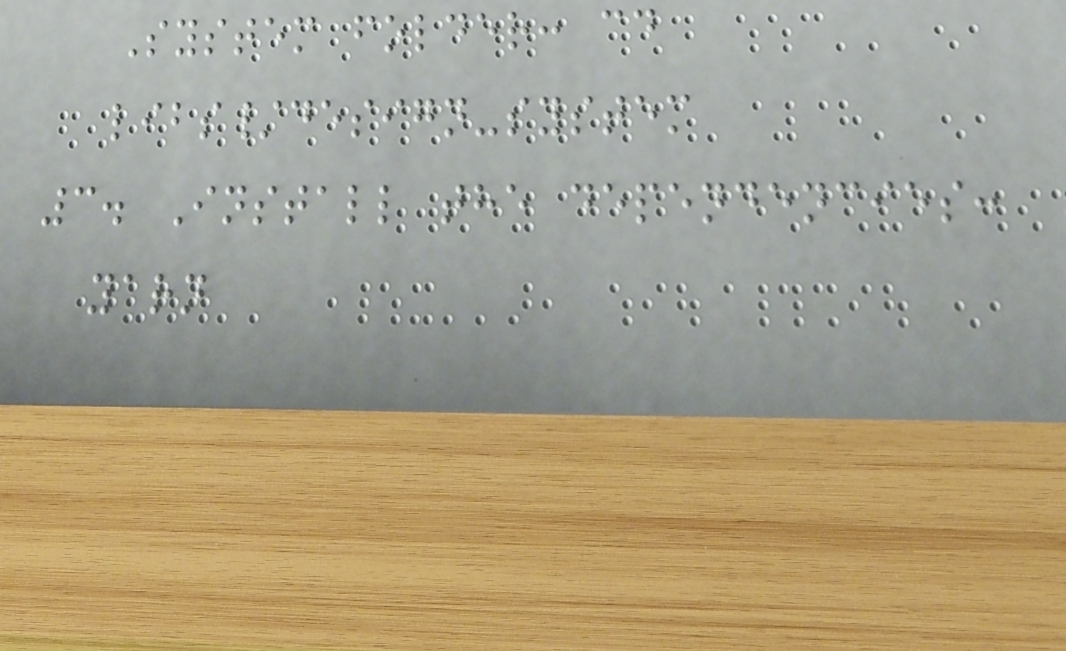System folder: cd
libs/design-system
3. Install the dependencies:
yarn
